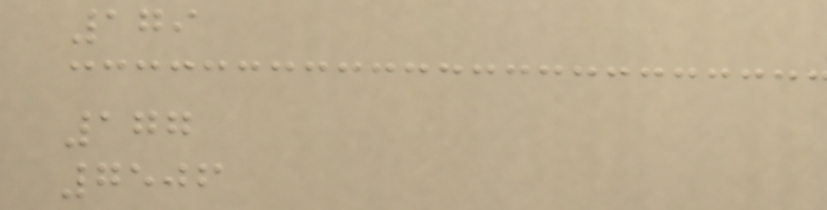179
177
7506
